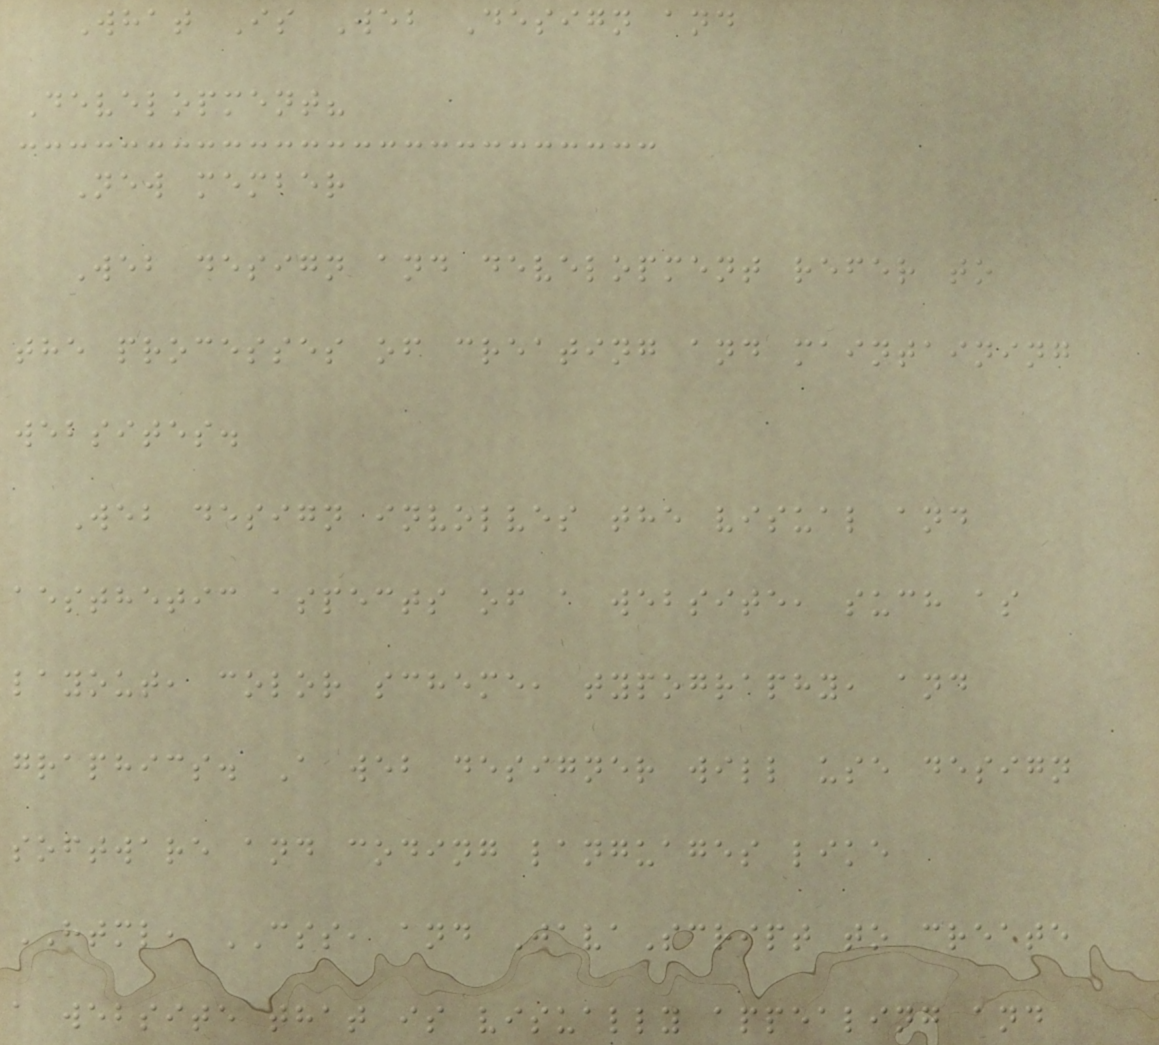What Is Web Design and
Development?
New member
Web design and development refer to
the processes of creating and maintaining
websites.
Web design involves the visual and
aesthetic aspects of a website, such as
layout, color scheme, typography, and
graphics. A web designer will use design
software and coding languages like
HTML, CSS, and JavaScript to create
a website that is visually appealing and
